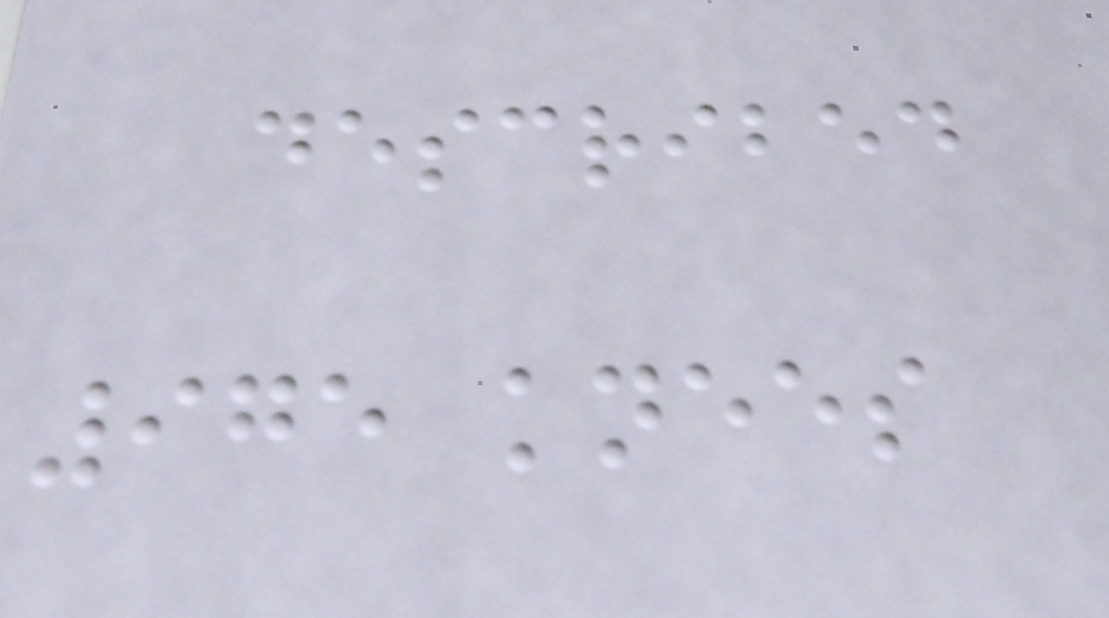described
975 knees
